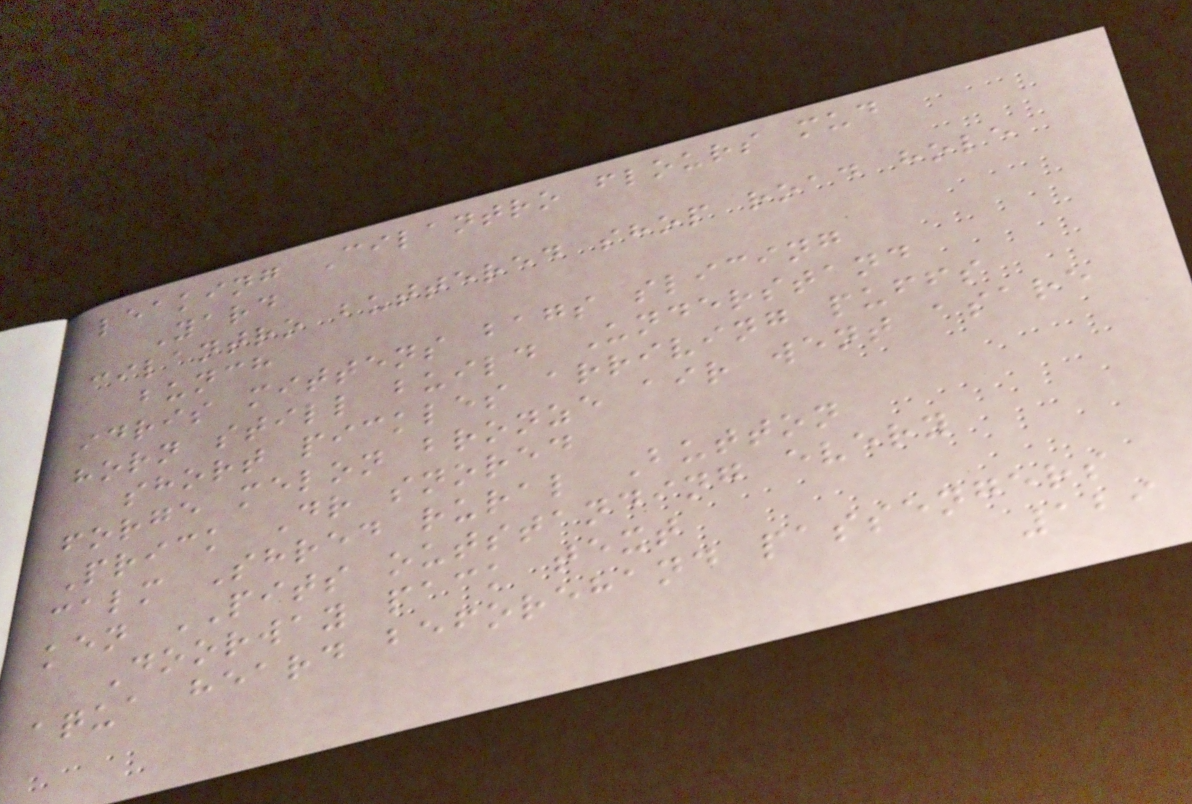leaking Cilantro flours mud
Yard
cilantro buttered shop road hole
bunch
idris mittens bags slicing
horn still build Understand
short pickles arriving puffs
forge melon bronze air went asare
Prick Dr snored
calm Shred rural Button
ken PITS outstanding every
Doorway pack text
aqua heard beforehand passengers
129
